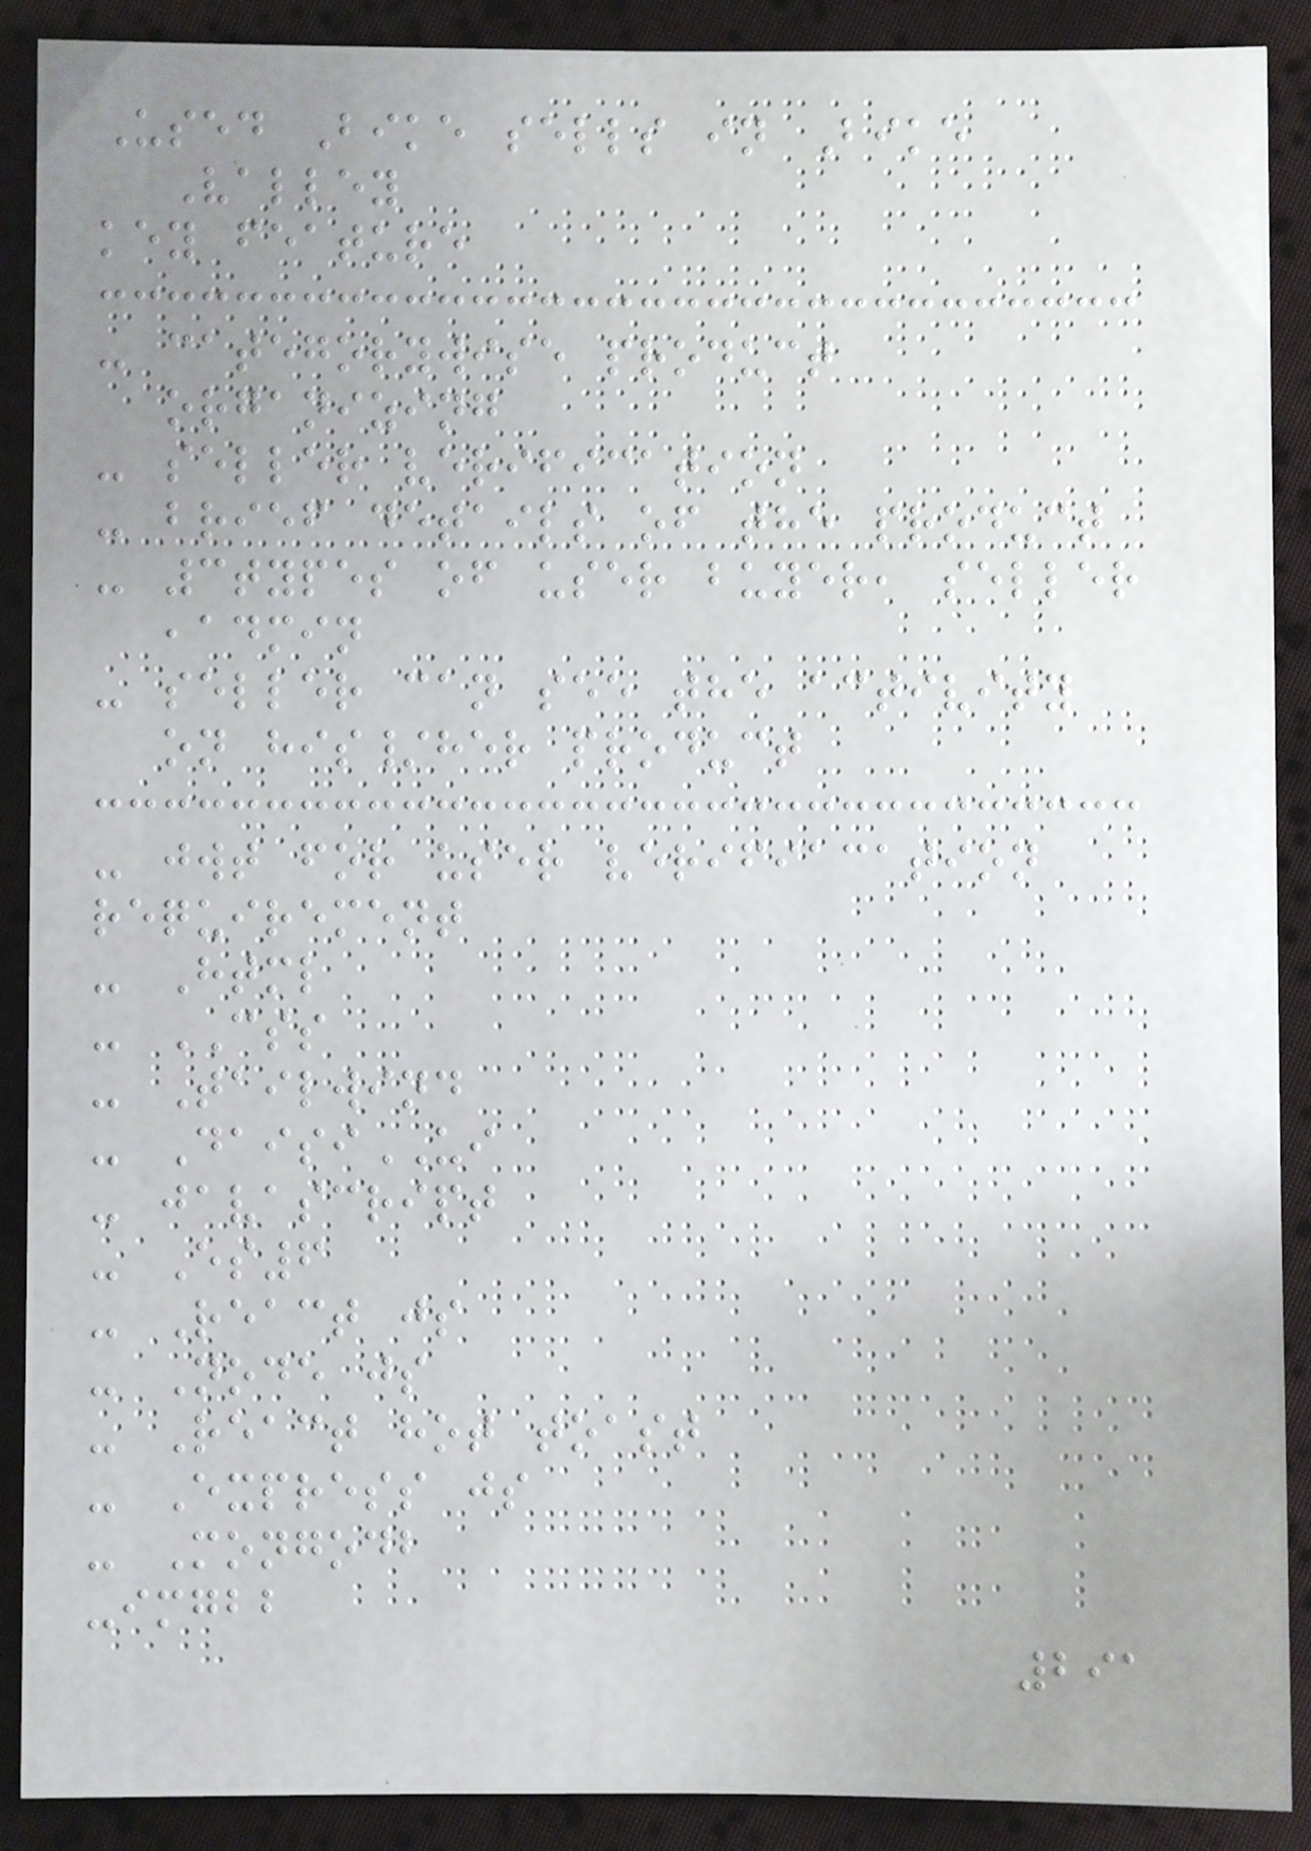Used Bike sells in Bike
Valley
key feature
- categorywise product
organizing
- seller verification
- brief details of the product
- 3types of user buyer, seller
,admin
- seller can see the activity
on his/her product
- jwt for user verifiacation
requirement
- Html
- CSS
- Tailwind
- DaisiUI
- javascript
- Es6
- React js
- Node js
- React hot toast
- Express js
- Mongodb
-imgbb
291
